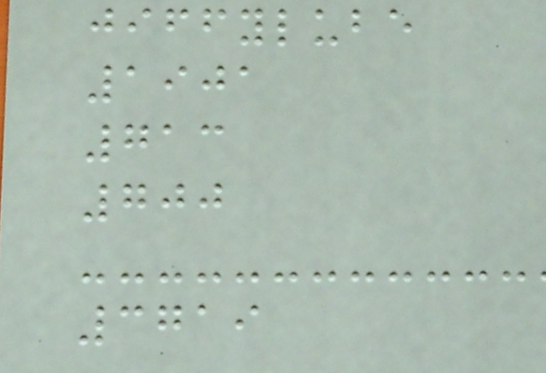jiffylube
1901
713
700
3719
